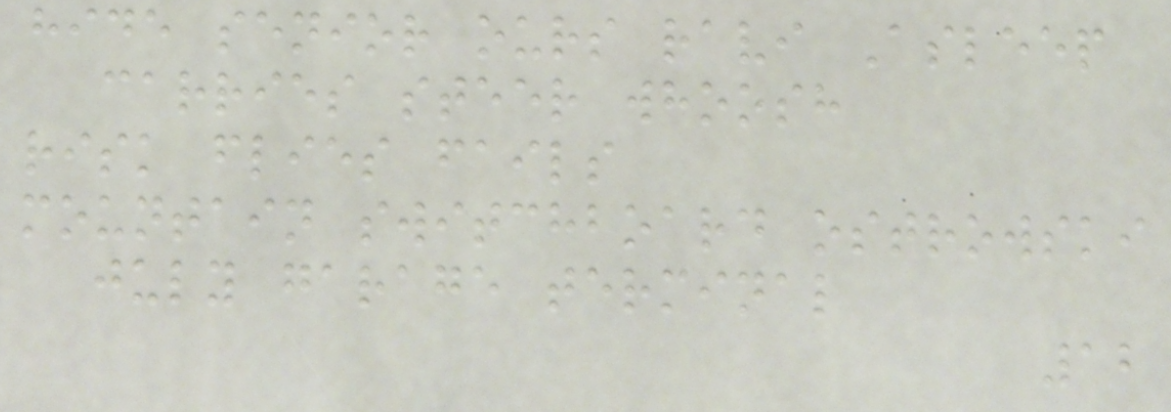hide senior ours ravi Asleep
carries steer whoosh
risk flies fails
mountain switchboard ostrowski
july garage terminal
12
